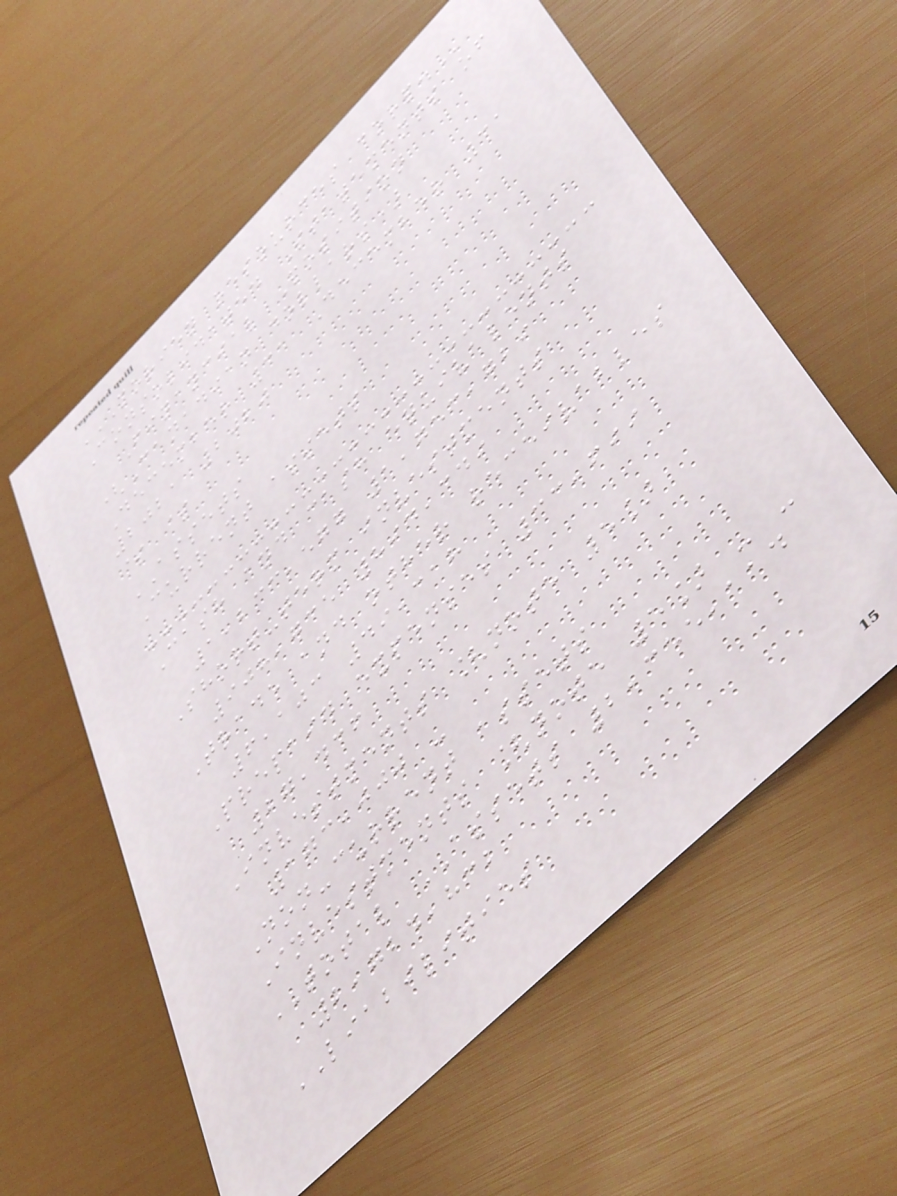MORIEN RESOURCES CORP.
Consolidated Statements of
Financial Position
(Canadian dollars)
December 31 December 31
2021 2020
$ $
ASSETS
Current assets
Cash and cash equivalents
1,233,577 1,753,729
Short-term investments
908,735 894,349
Trade and other receivables
6,103 49,318
Prepaid expenses 33,699
27,436
Investments [note 5]
173,000 -
Non-current assets
Investments [note 5] - -
TOTAL ASSETS 2,355,114
2,724,832
LIABILITIES
